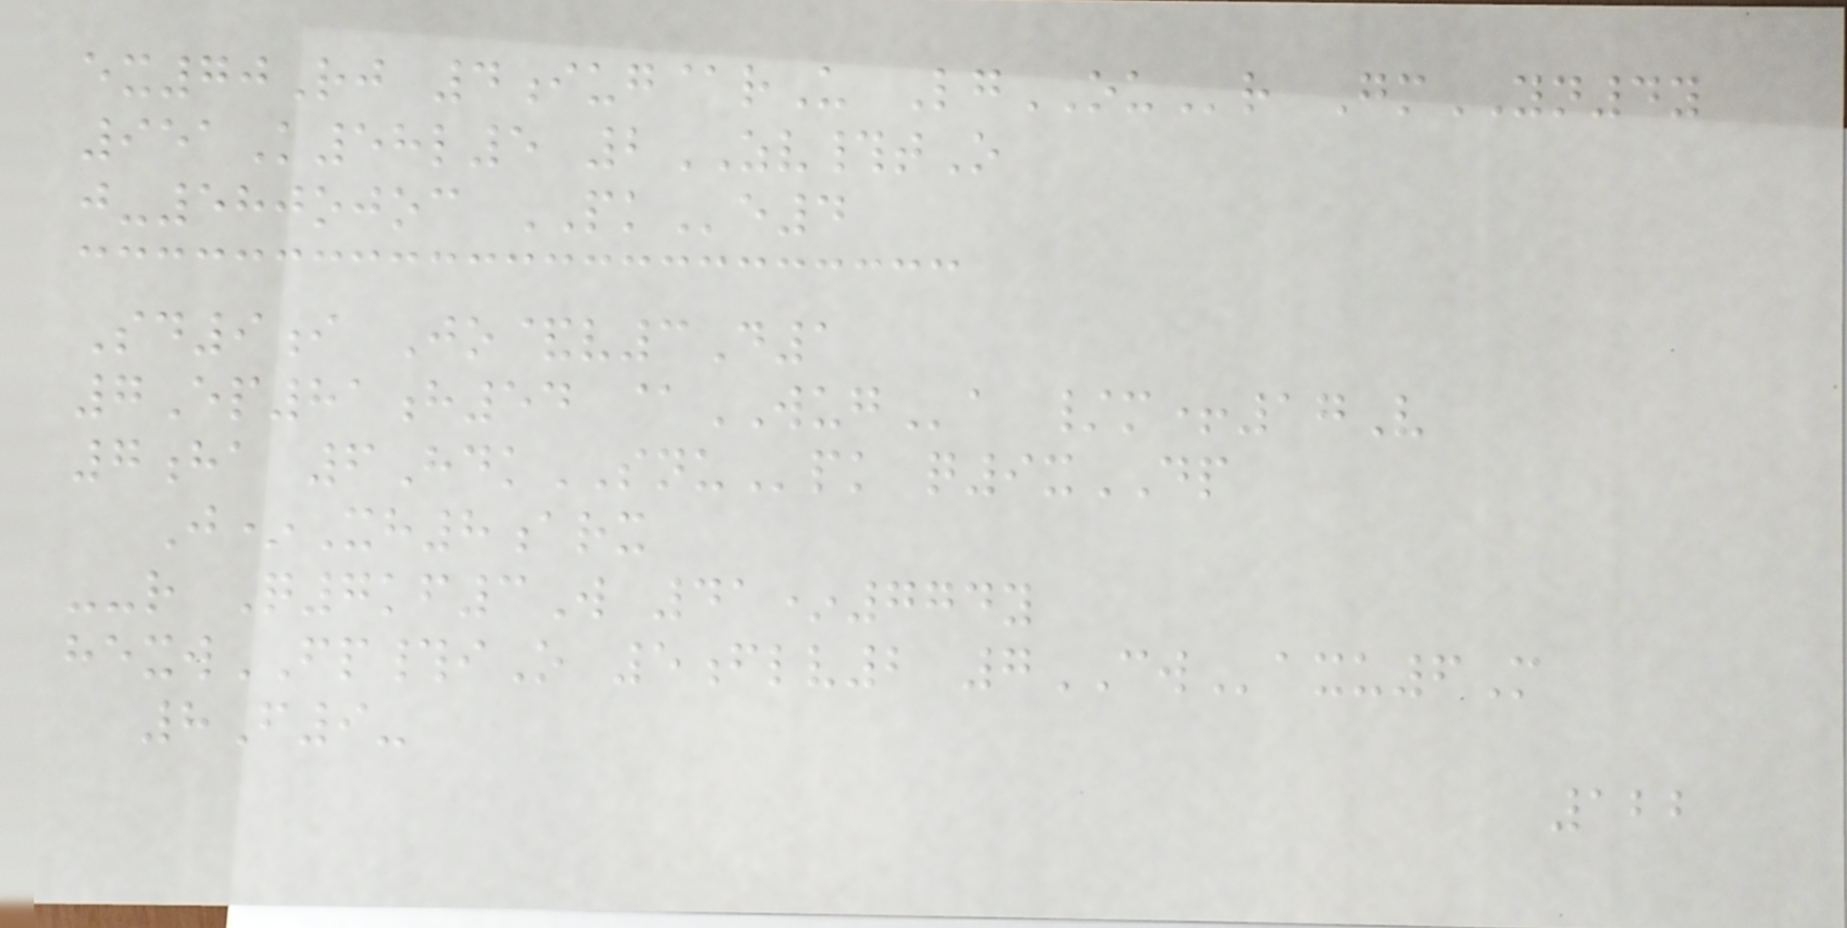ex70Rj 4iug@rU LgOUr GmYN4y
951K58l5 2ZV#tO
j-580ojoc PKe4
Sd9i Jo&v3D1
7Ep81h54 @WUGa /m+17V
7ha 6HdkSNUpk q9xDP
J*Xh8arx
--r Q7kf3W 41*774y
hexwFP#iO 5flv2 7CWaxu6M
8F9-
122
